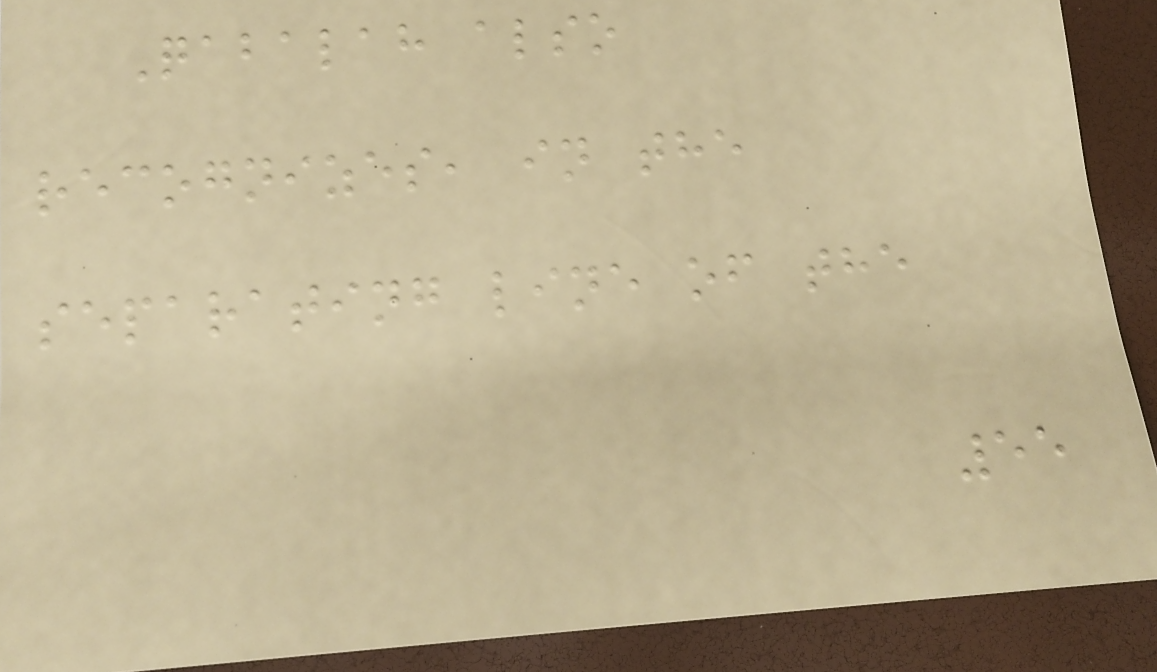Qabalah also
recognizes, in the
separating line of the
55
